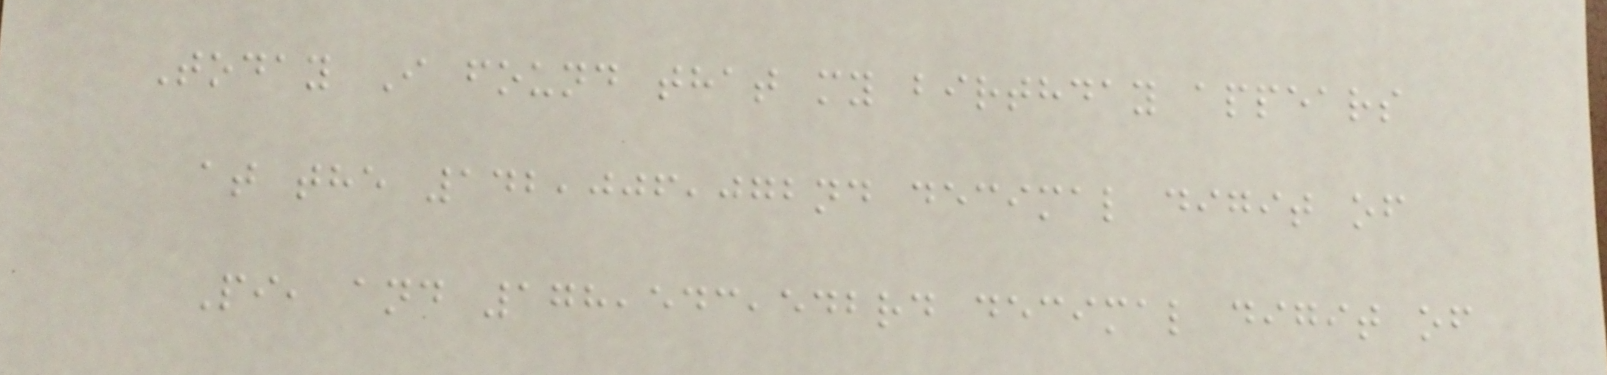Today I found that my birthday appears
at the 142,006,072nd decimal digit of
Pi, and 178,543,542rd decimal digit of
